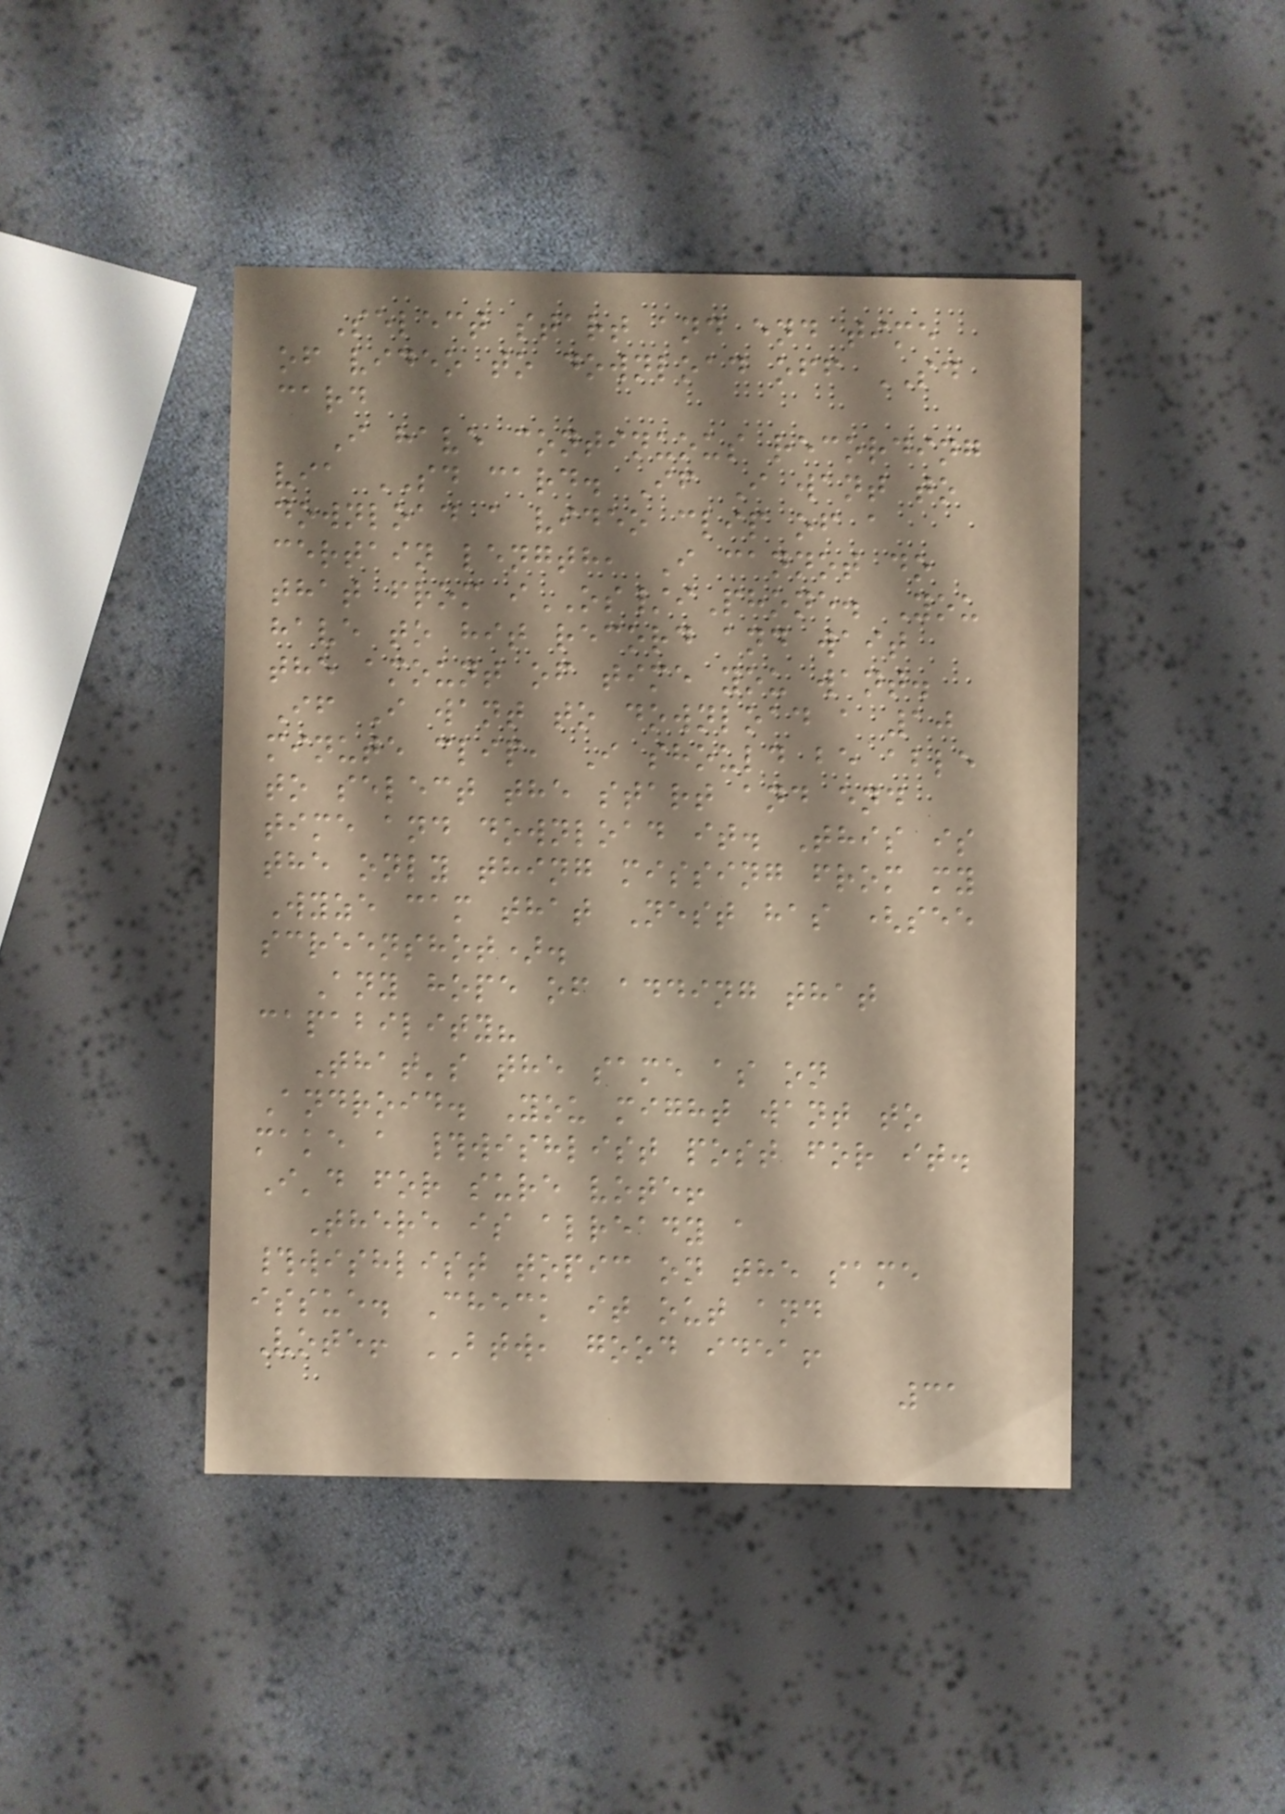Select start and end time
of video to download off SD
card
I have continuous recording
via SD card. If I want to
download a video clip of a
certain length, I cannot do
that from iOS/iPhone. You
have to hit record and wait
the amount of time you want.
If I want to download a 10
minute clip, I should be able
to select the start and end
time and download it. This is
the only thing missing from my
Wyze cam that Nest has (see
screenshot).
Any hope of adding that
capability?
That's the same as on
Android. You might want to
make a #wishlist post for it.
I'd for sure vote!
There is already a
#wishlist topic on the same
issue. Check it out and
Vote! BTW, good idea!
31
